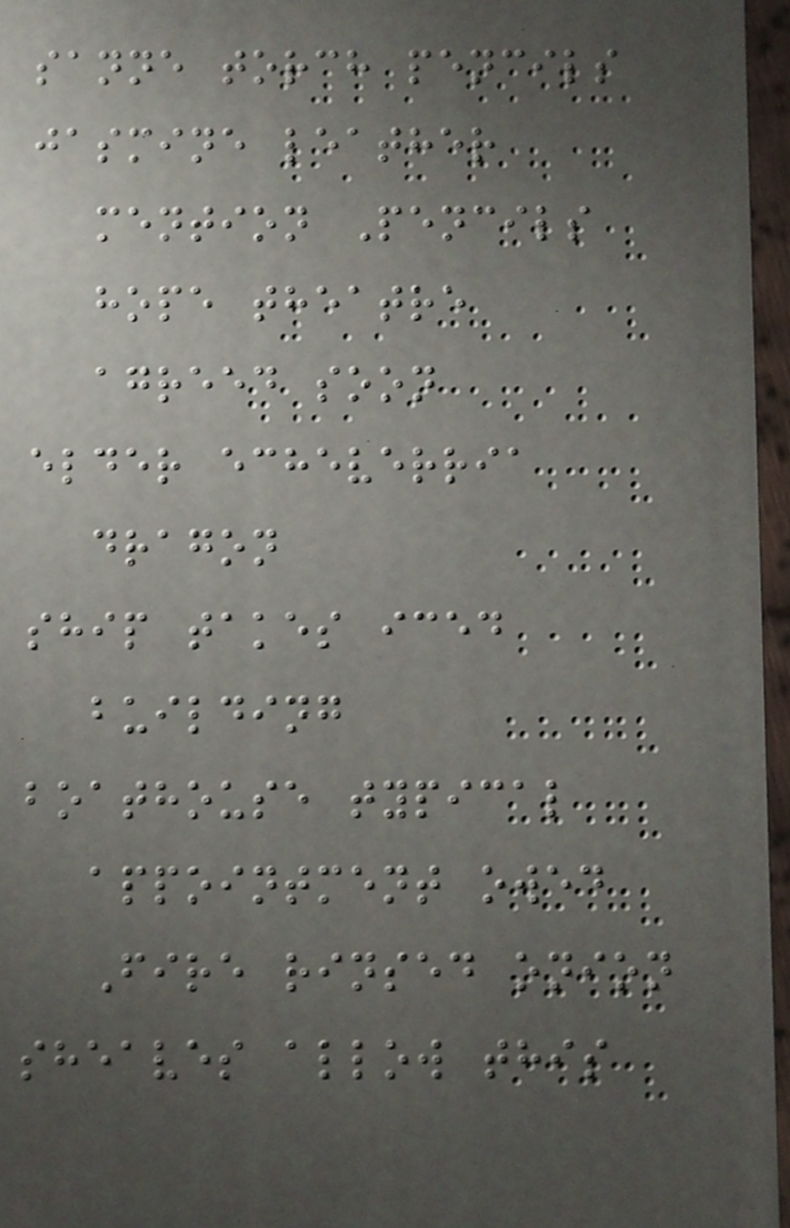sanne torch pencils
jasmine leather
mention Pencils
hope theatre
agreed soon
elder echeverria
dragon
ship takes iced
building
boathouse typical
appointment owed
Fire rinsed onion
sheaves allow this
